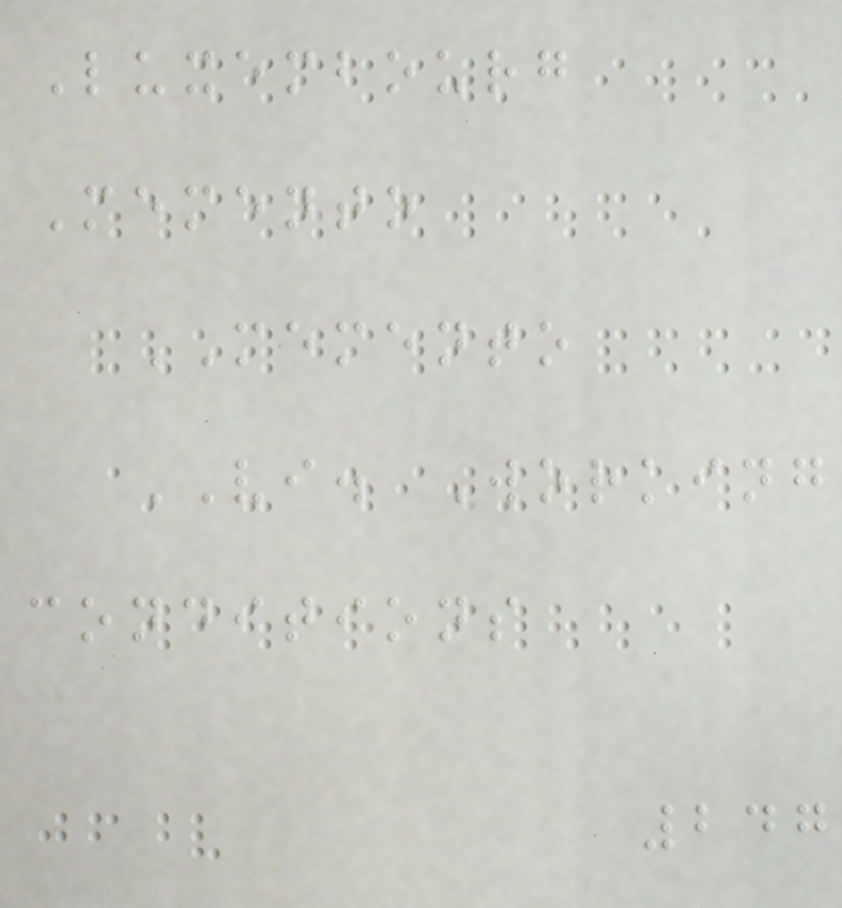Luxembourg
Memento
MEMENTO
VI. Working
conditions
247
